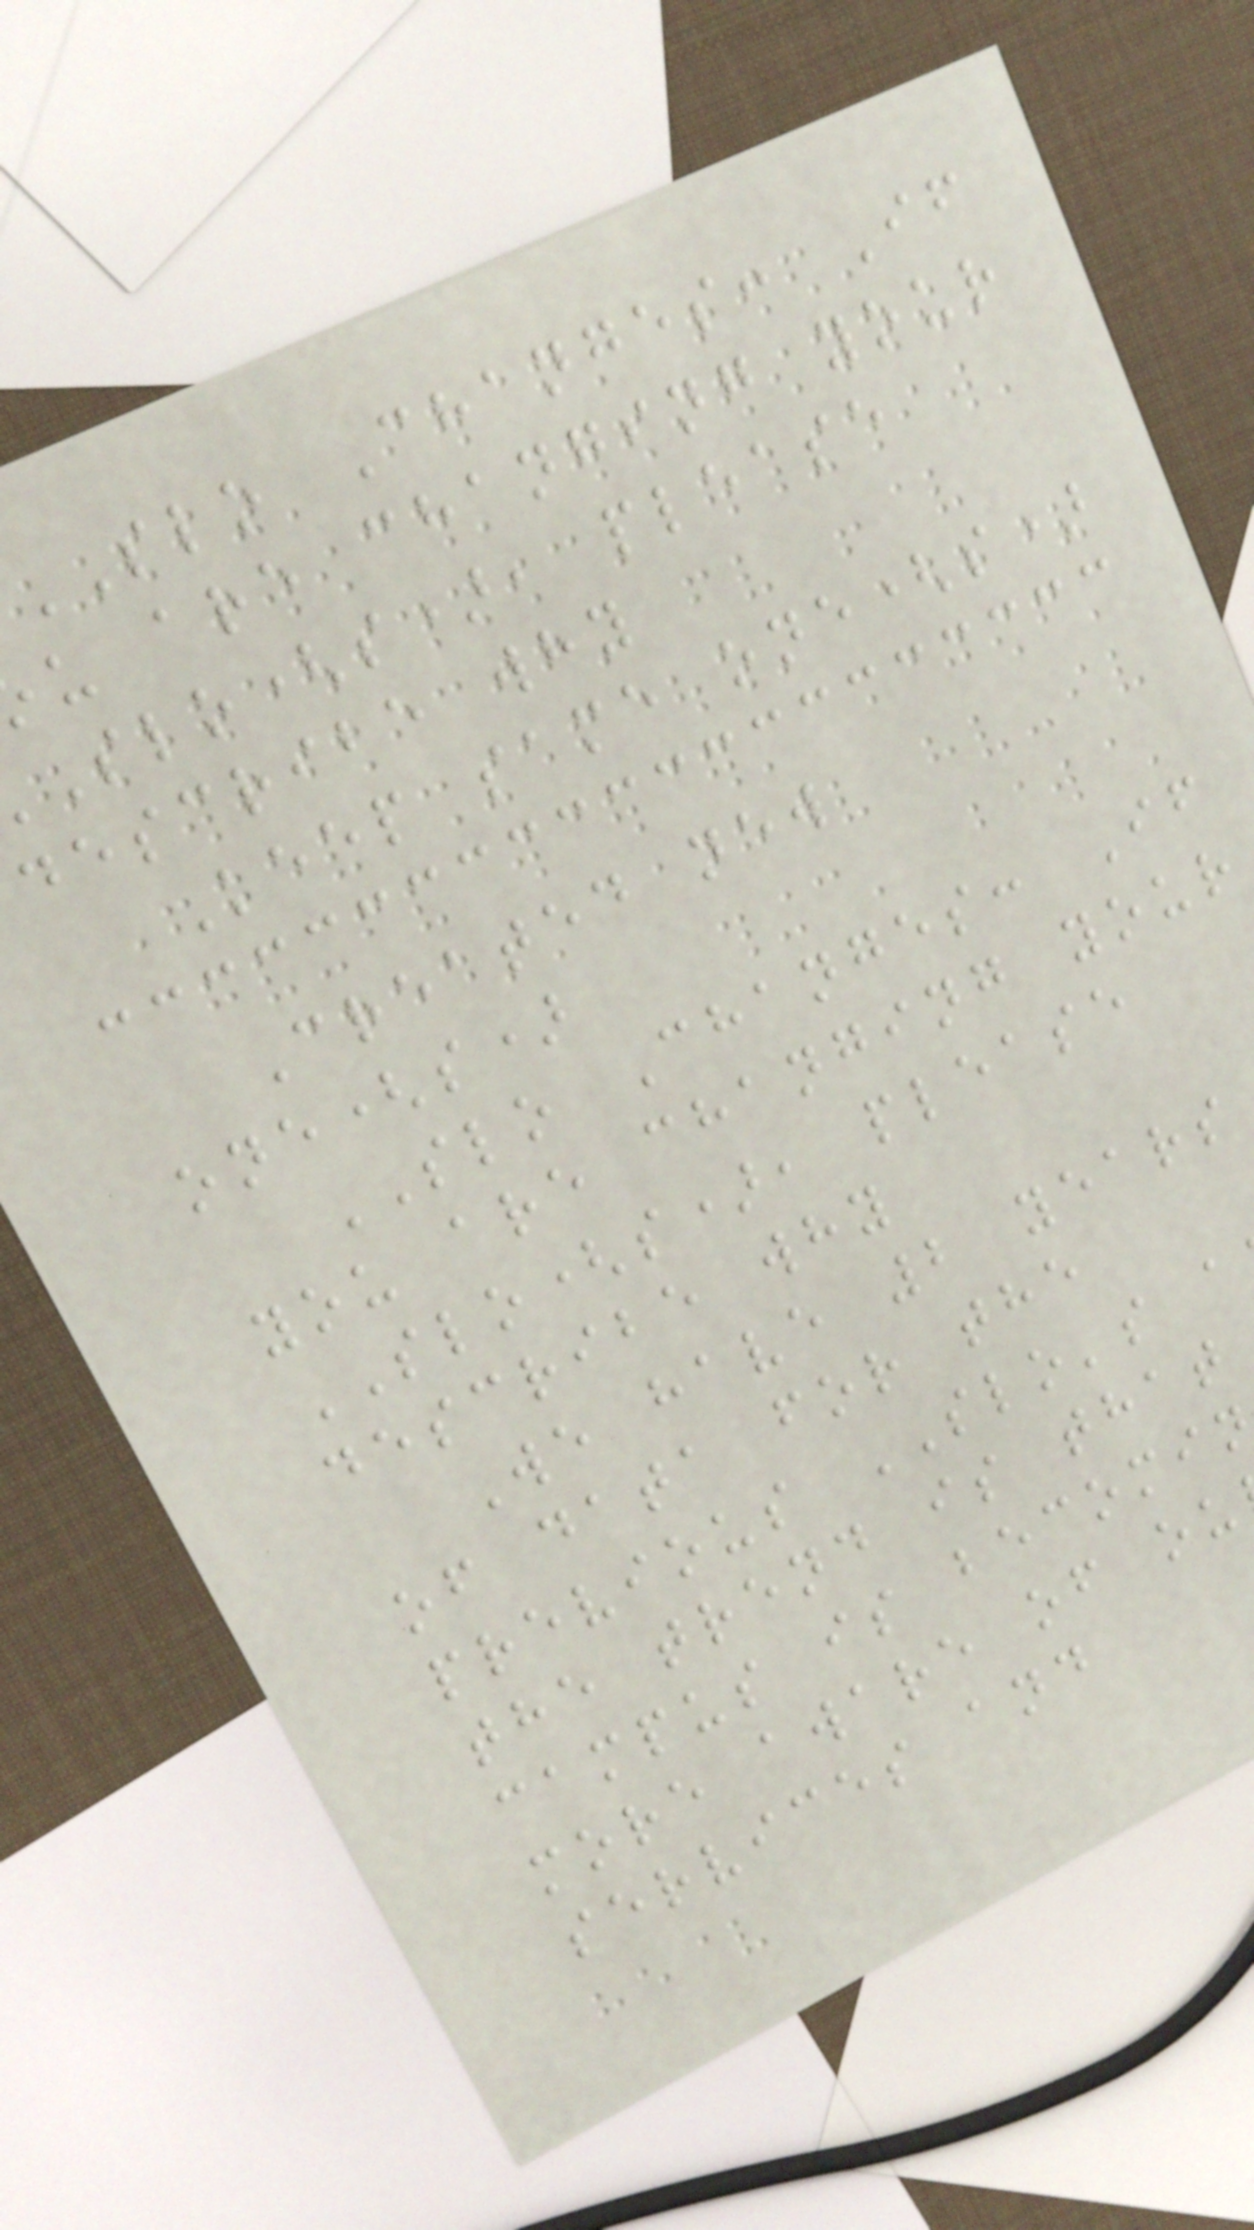SLO Changes: If
u are changing your
slo(s), please
describe why
Keep same one(s)
Created new
one(s)
SLO Changes: If
you are changing your
SLO(s), please
describe why
We have 2 years
of data for the
previous SLO's a
the trend is that
campus is becomin
more aware of ou
services and
